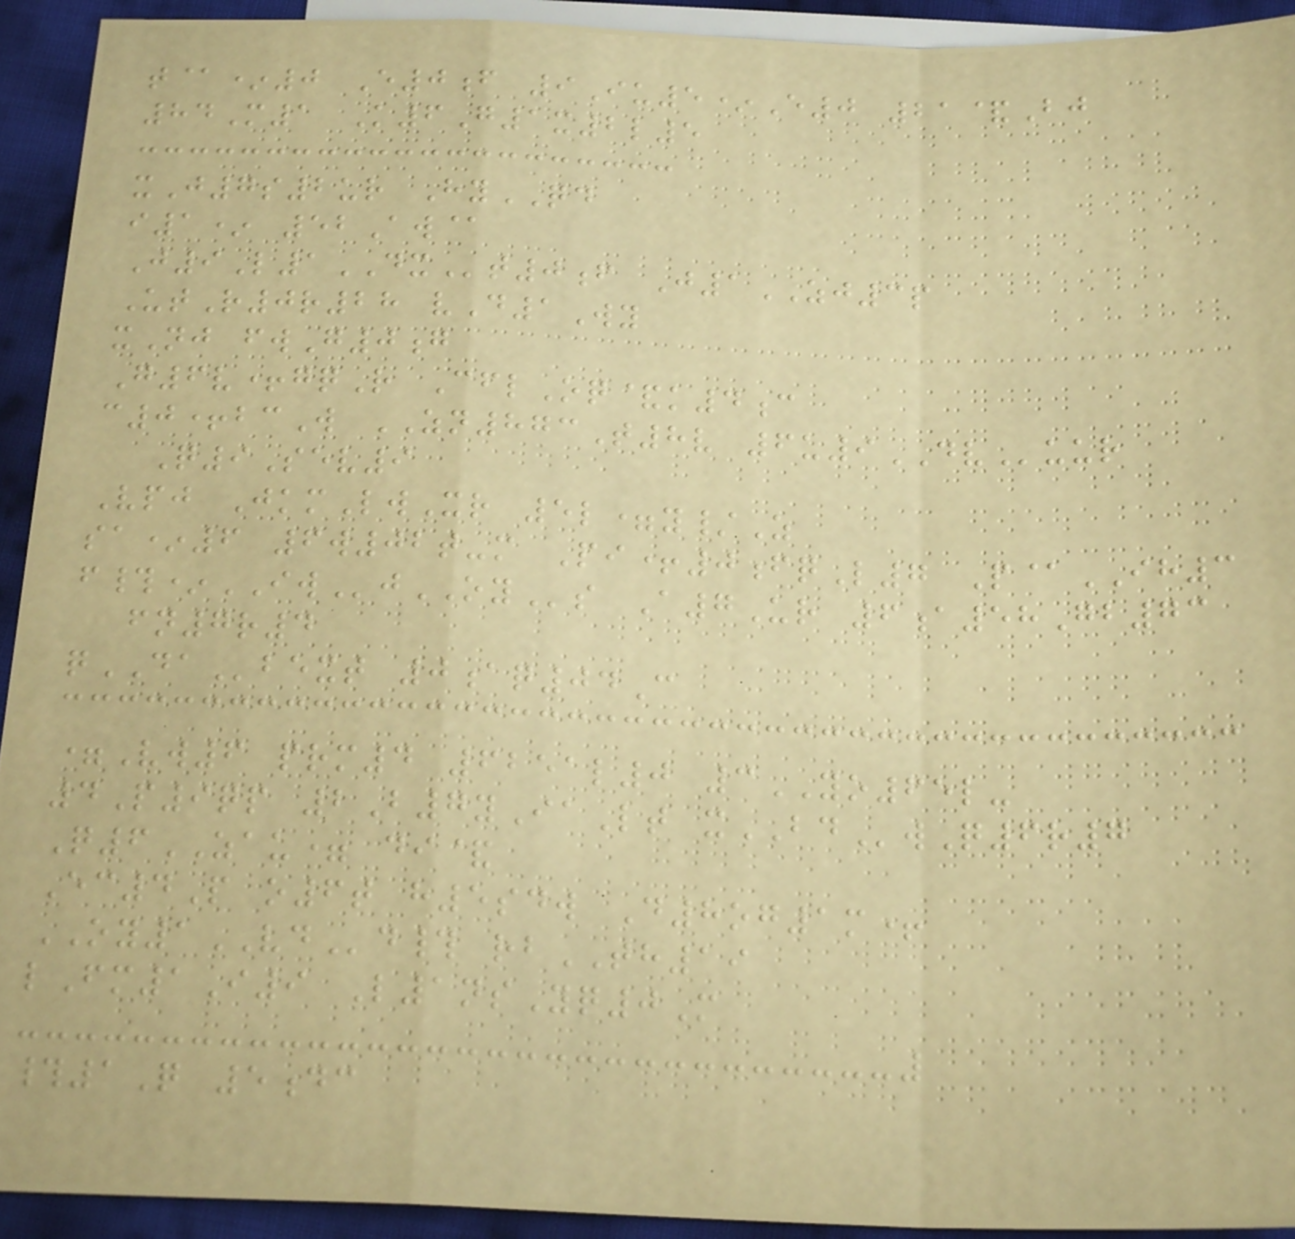t@*0 E0f 9Iu5*E0 21&Bj
84M1 K6G1x2l5
xJ7s2ur HyQD
i1* 52Aw@
J9L1DXt0f J1ZJ3p
UtR0r28 vD1Wy
xNj fwG0g
G6v+gqR CflOq&k4c
c0+bcW ZN873T8v 6u9DVuur
Q9Sev9
Vpj JkmLwXr 5l=y/Z
sa*6 6w02t-m Pi+0fqL7 P@IH3
f#*IWjOYs A7Ur 6a58Gb73
fn7r4
qDAbext 0aq04C
=Vw6 prm4 6251l0 3YO65l-
4P9qp 2B7yIaLt xBDwQ6r7
Q6ZAU= di&
Ec4P o6t h5sdw D8og1m+
OY1VDd# rbTH19
lFm1I9 L1nsYq0M
#1Q 5dc
